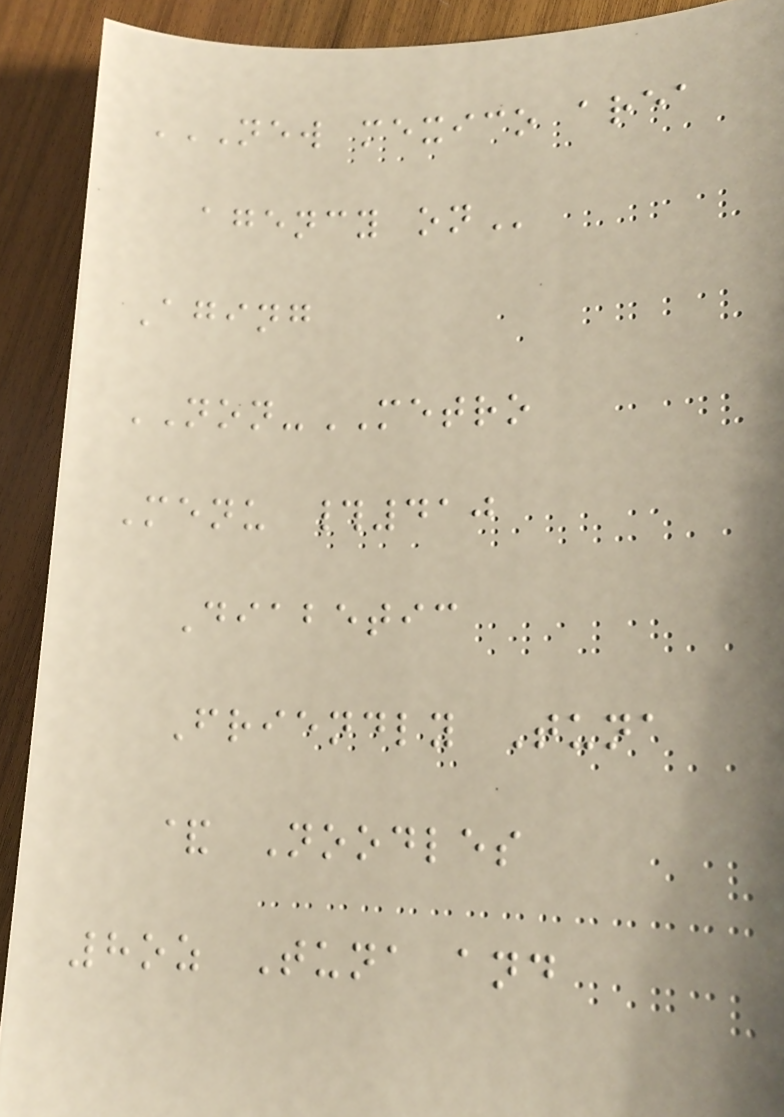NEW MEXICO AREA
AGENCY ON
Aging
NON-METRO
Menu #410
Diabetic
Friendly Tuna
& Noodles
8oz Tuna and
